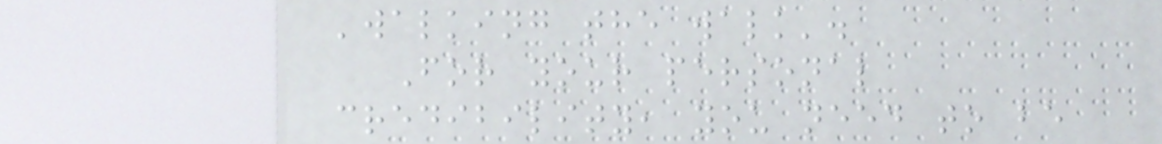'walking the walk'.
For your personal
credibility, you need to be
